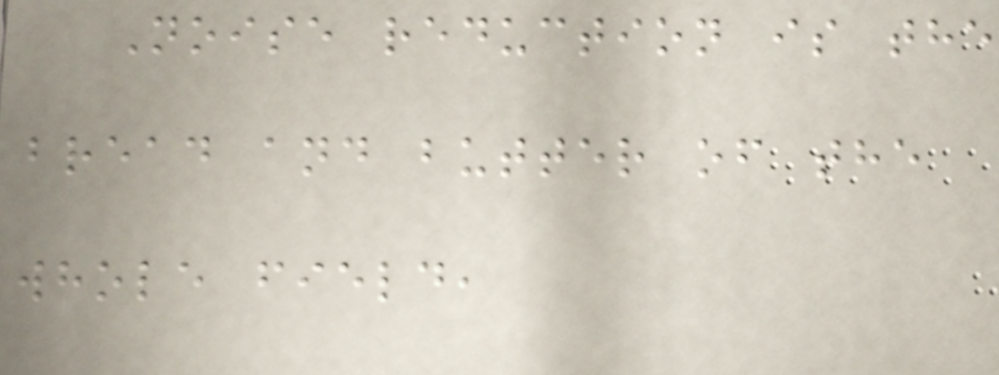Noise reduction is the
bread and butter of the
whole field,
